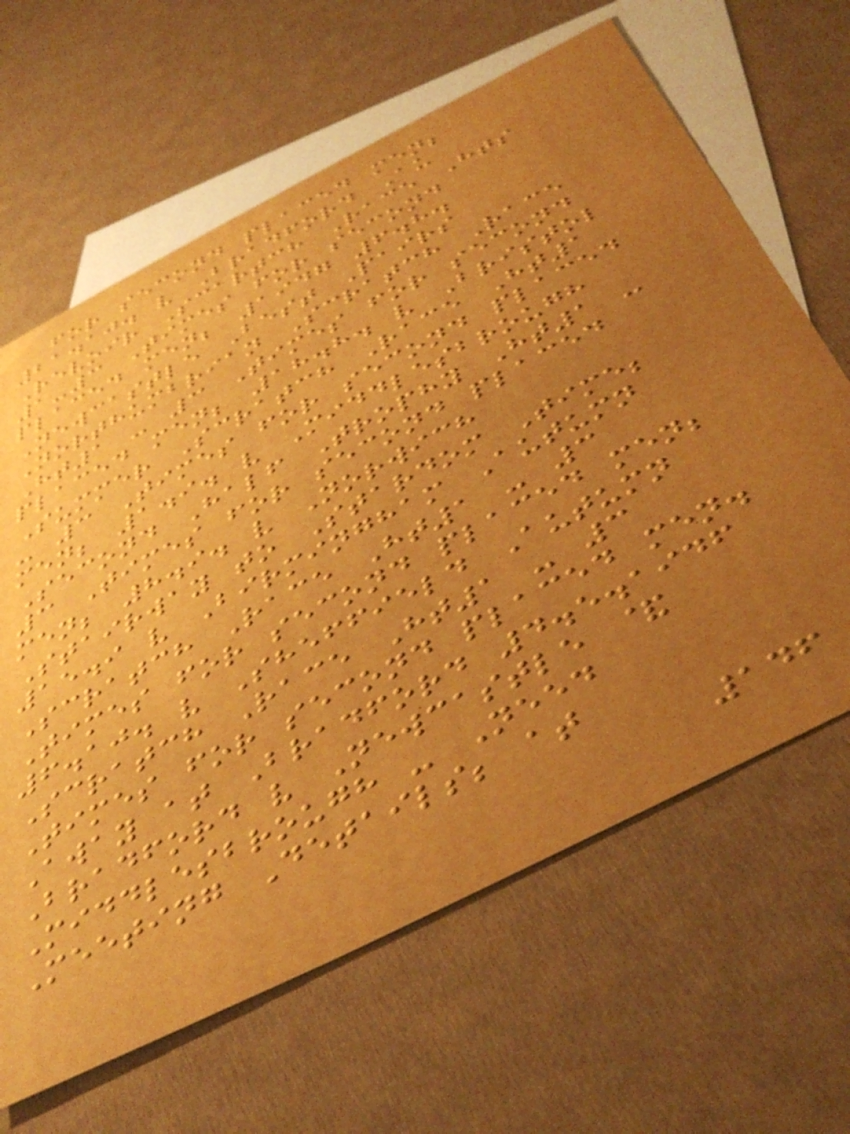for second placed men;
21.10. v Bradford Au
Revoir Scartch Race Hts
1-3 Times for second
placed men; 1947 6.8.
Newcastle Best Pairs
Northumbrian Scratch Race
Ht1 - 3 Times for second
placed men; 18.8. v Bristol
Summer Scratch Race Ht1
- 3 Times for second placed
men; 1.9. v Middlesbrough
Second Half Trophy Ht1 -
3 Times for second placed
men; 8.9. v Norwich
Stairway to Stardom Time;
15.9 v Birmingham Autumn
Scratch Race Ht1 - 3
Times for second placed men;
6.10. v Sheffield Autumn
Scratch Race Ht1 - 3
Times for second placed men.
Away at Bradford 4.5.1946
Bradford v Newcastle &
Middlesbrough - Need
Meeting Details; at
146
